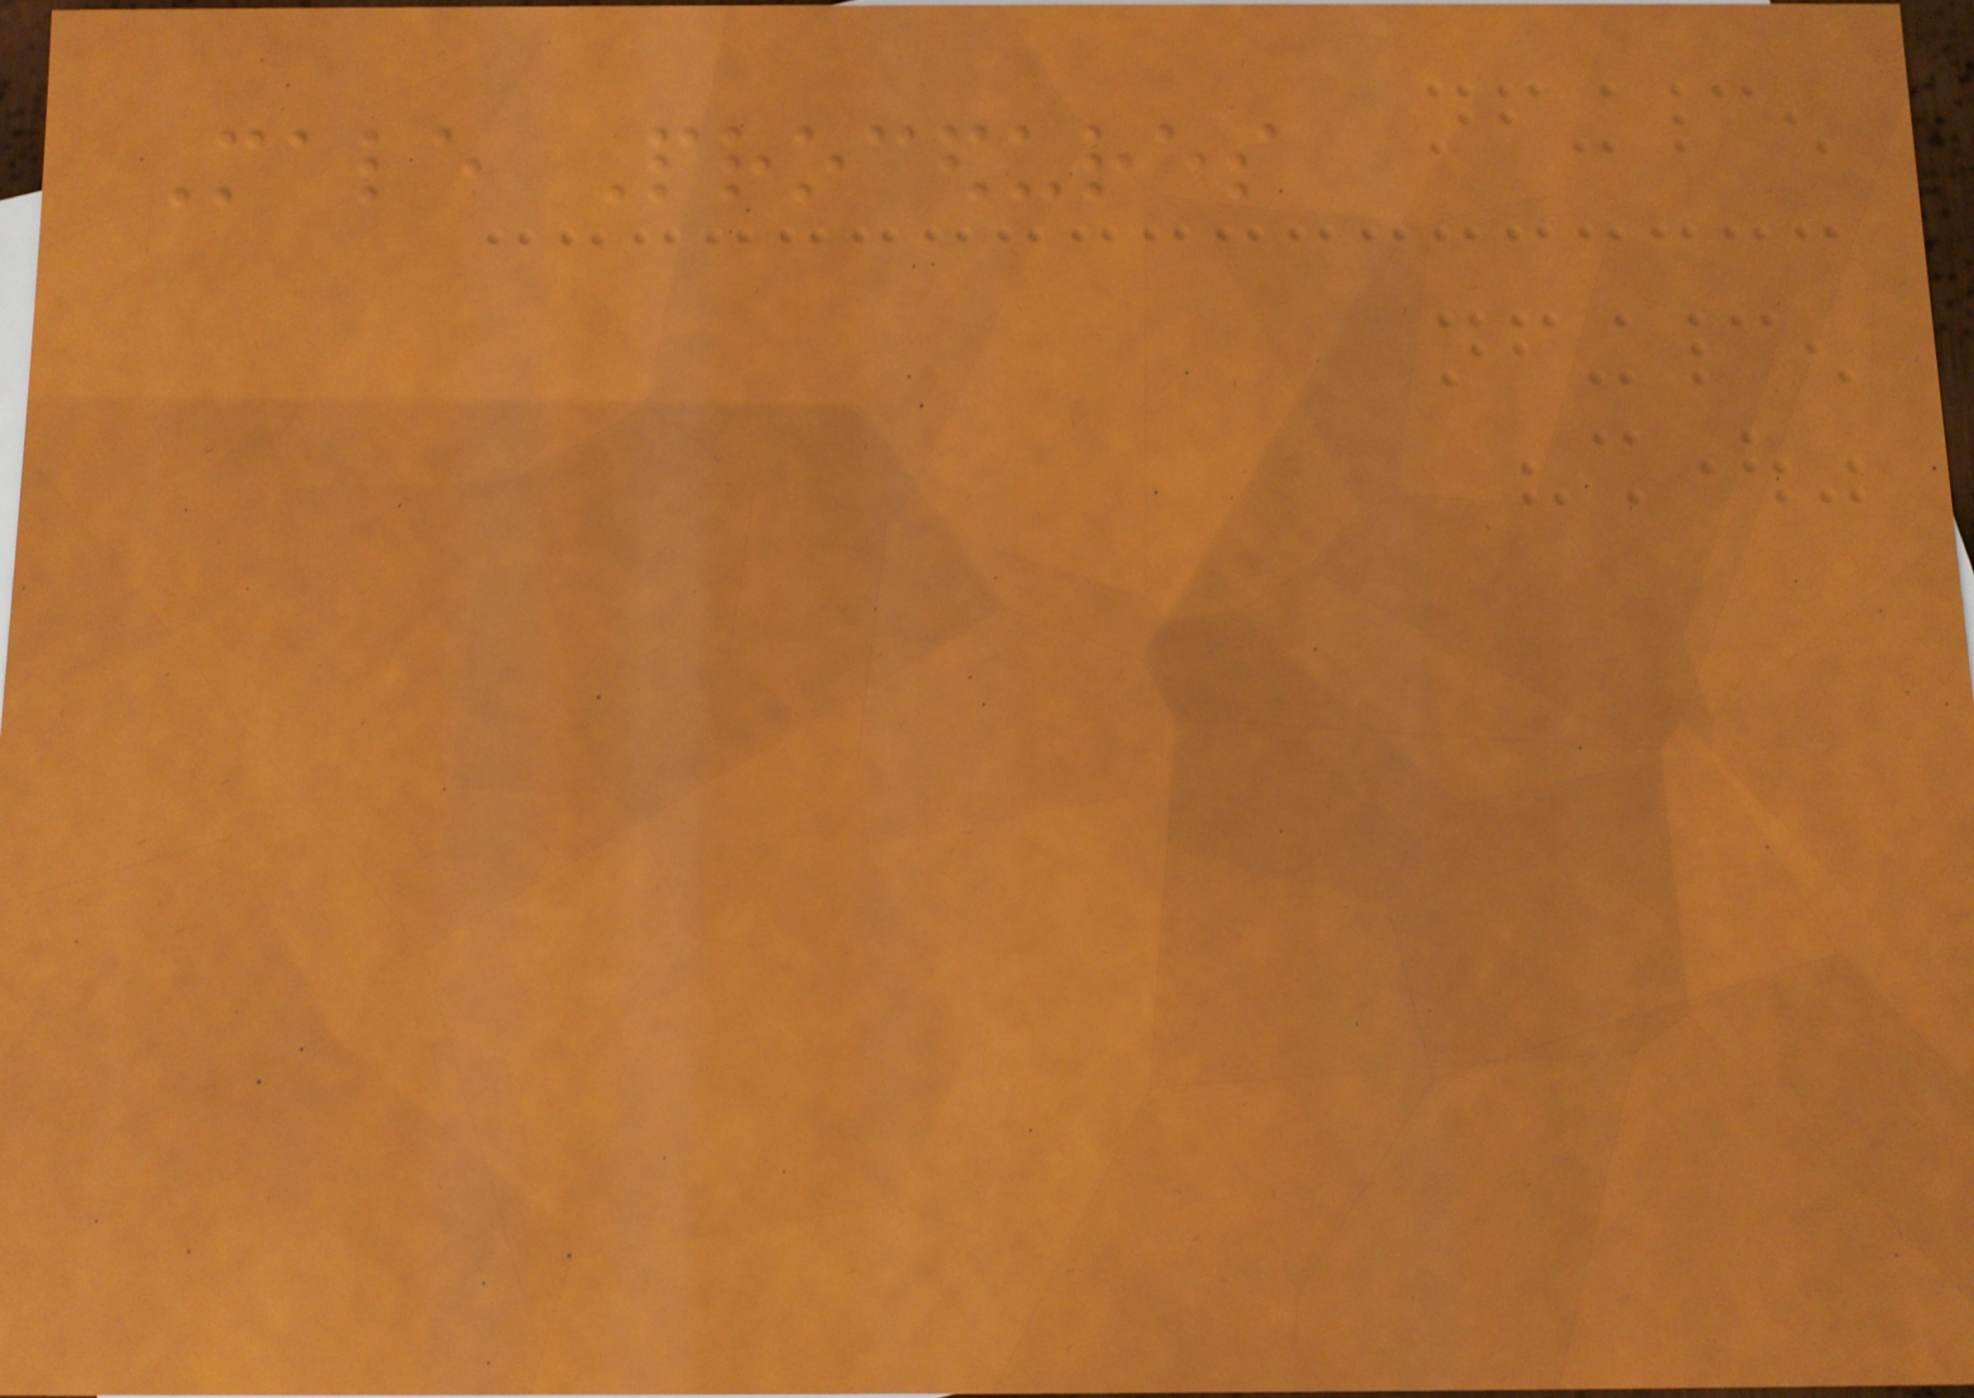Male Procedures
